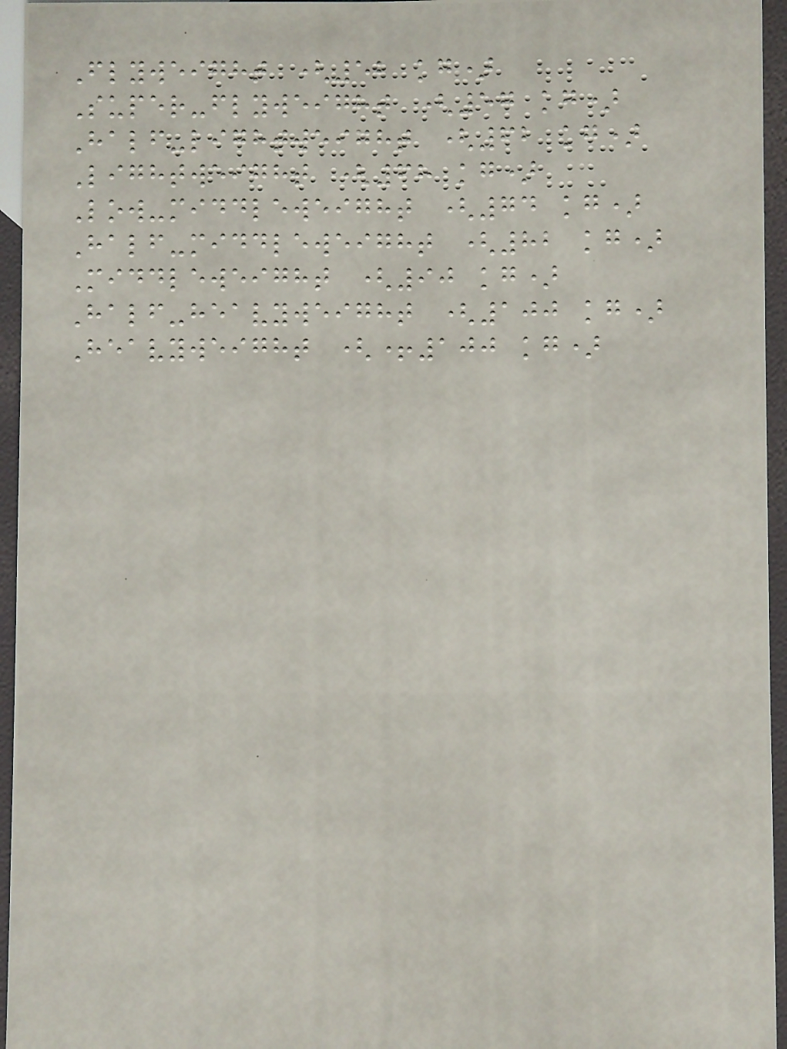Flyweight (52 kg)
Super-flyweight (57 kg)
Half-lightweight (62 kg)
Lightweight (68 kg)
Low-middleweight (74 kg)
Half-middleweight (82 kg)
Middleweight (90 kg)
Half-heavyweight (100 kg)
Heavyweight (+100 kg)
